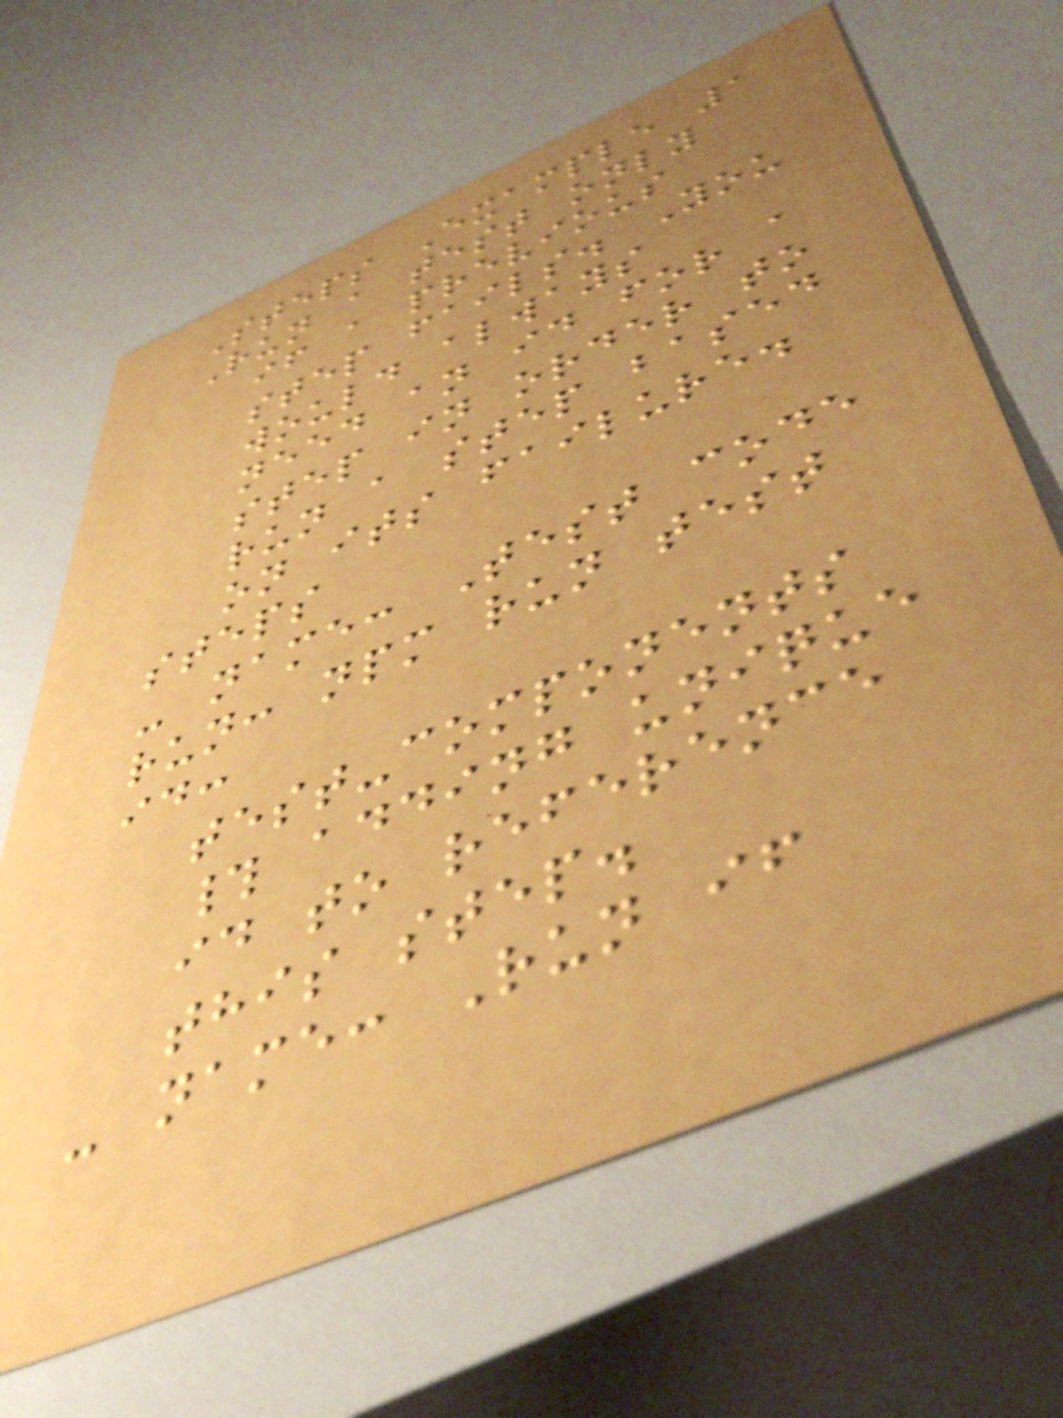Steps Example 1
Run a test only
if a previous
step fails. You
would always
need an id for a
step in order to
run a step based
on its failure.
steps
- name: Test code
run: npm run test
id:
test-components
# adding unique
id to reference
this step.
- name: Run if
